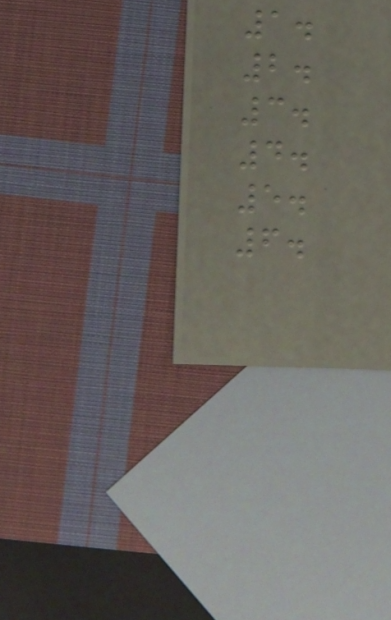1.
2.
3.
4.
5.
6.
